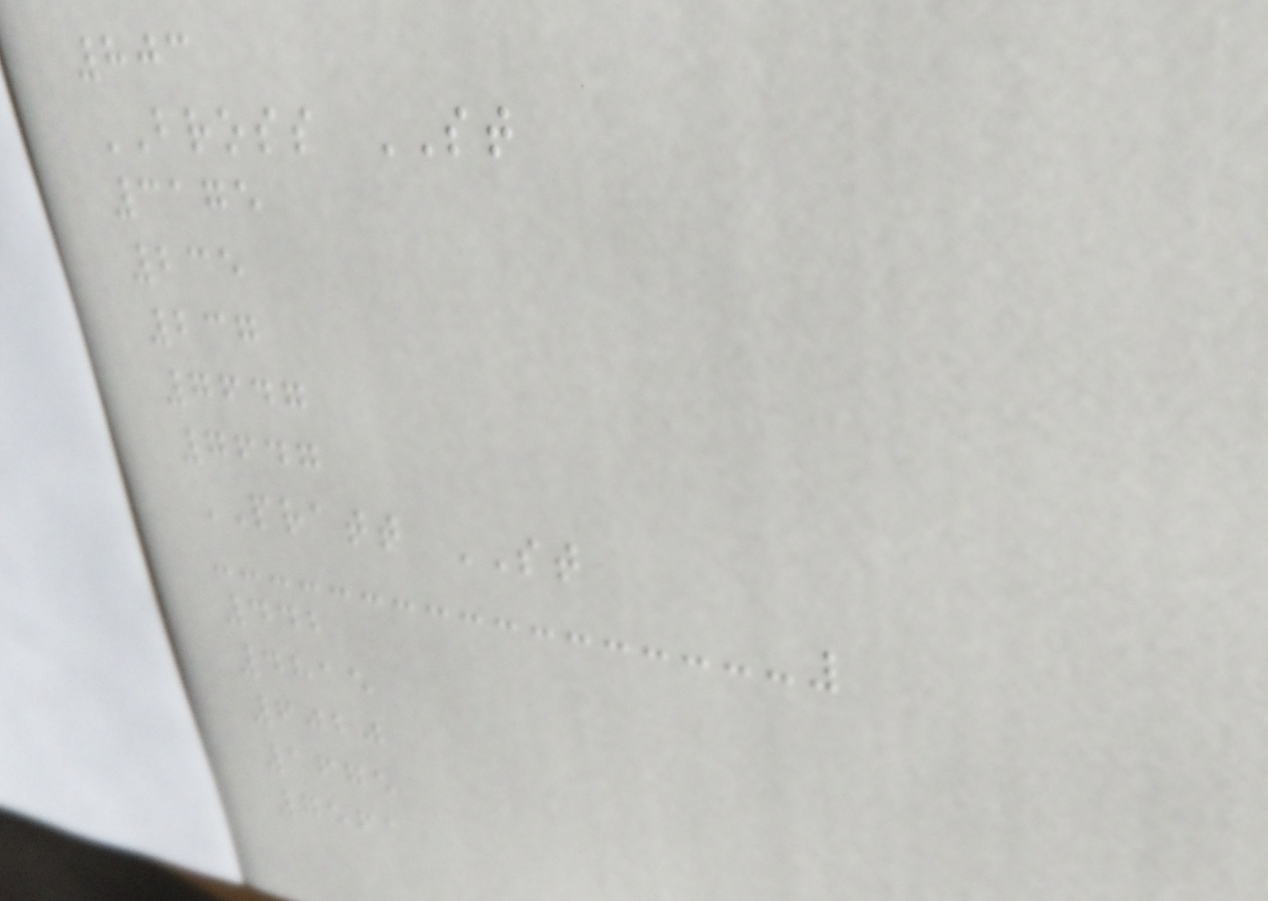803
BROSS ST
3175
235
237
7647
7647
PRATT ST
442
4815
6020
1675
7561
